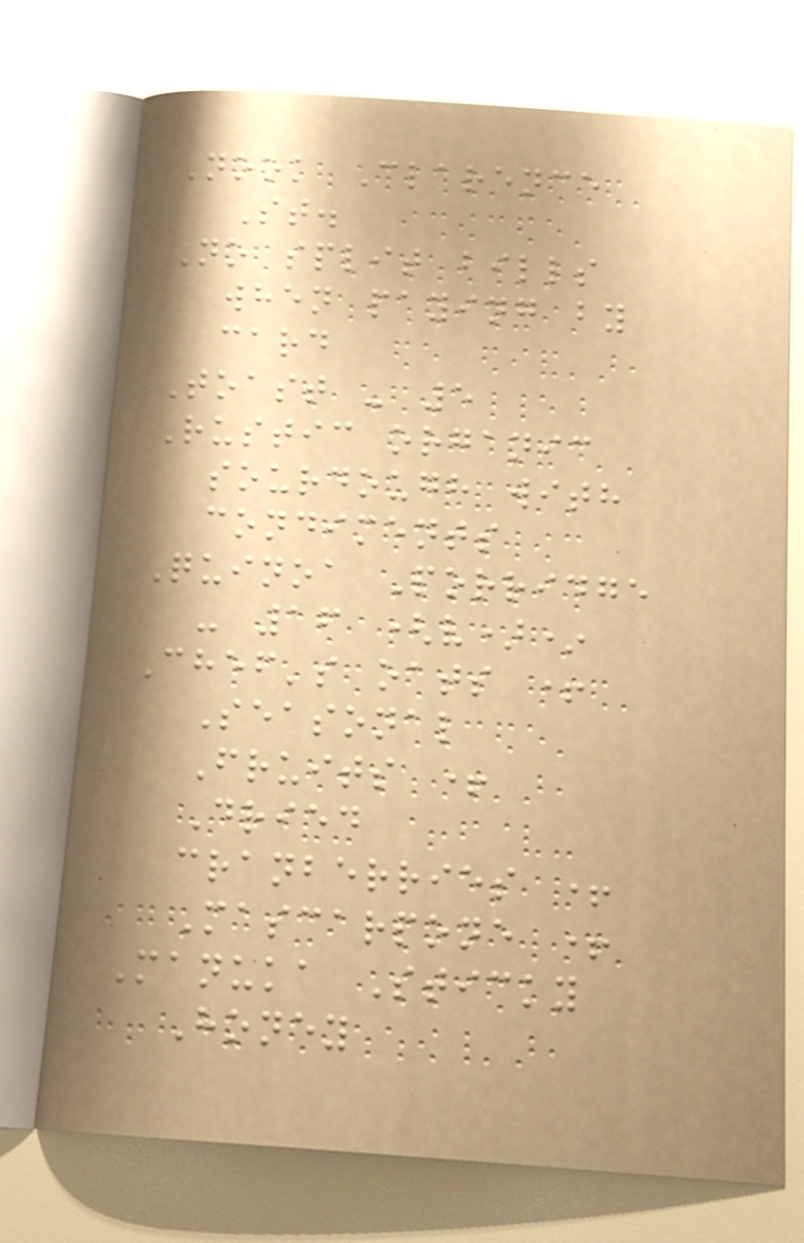Nook Clarence
St.
No split bills
when paying by
card
Toast - 5
Rustic organic
sourdough with
condiments
Quinoa Porridge
- 16 (v)*
Chef's oats +
Seasonal
Fruits +
Dried
cranberries +
Mascarpone +
Manuka Sticky
Honey
